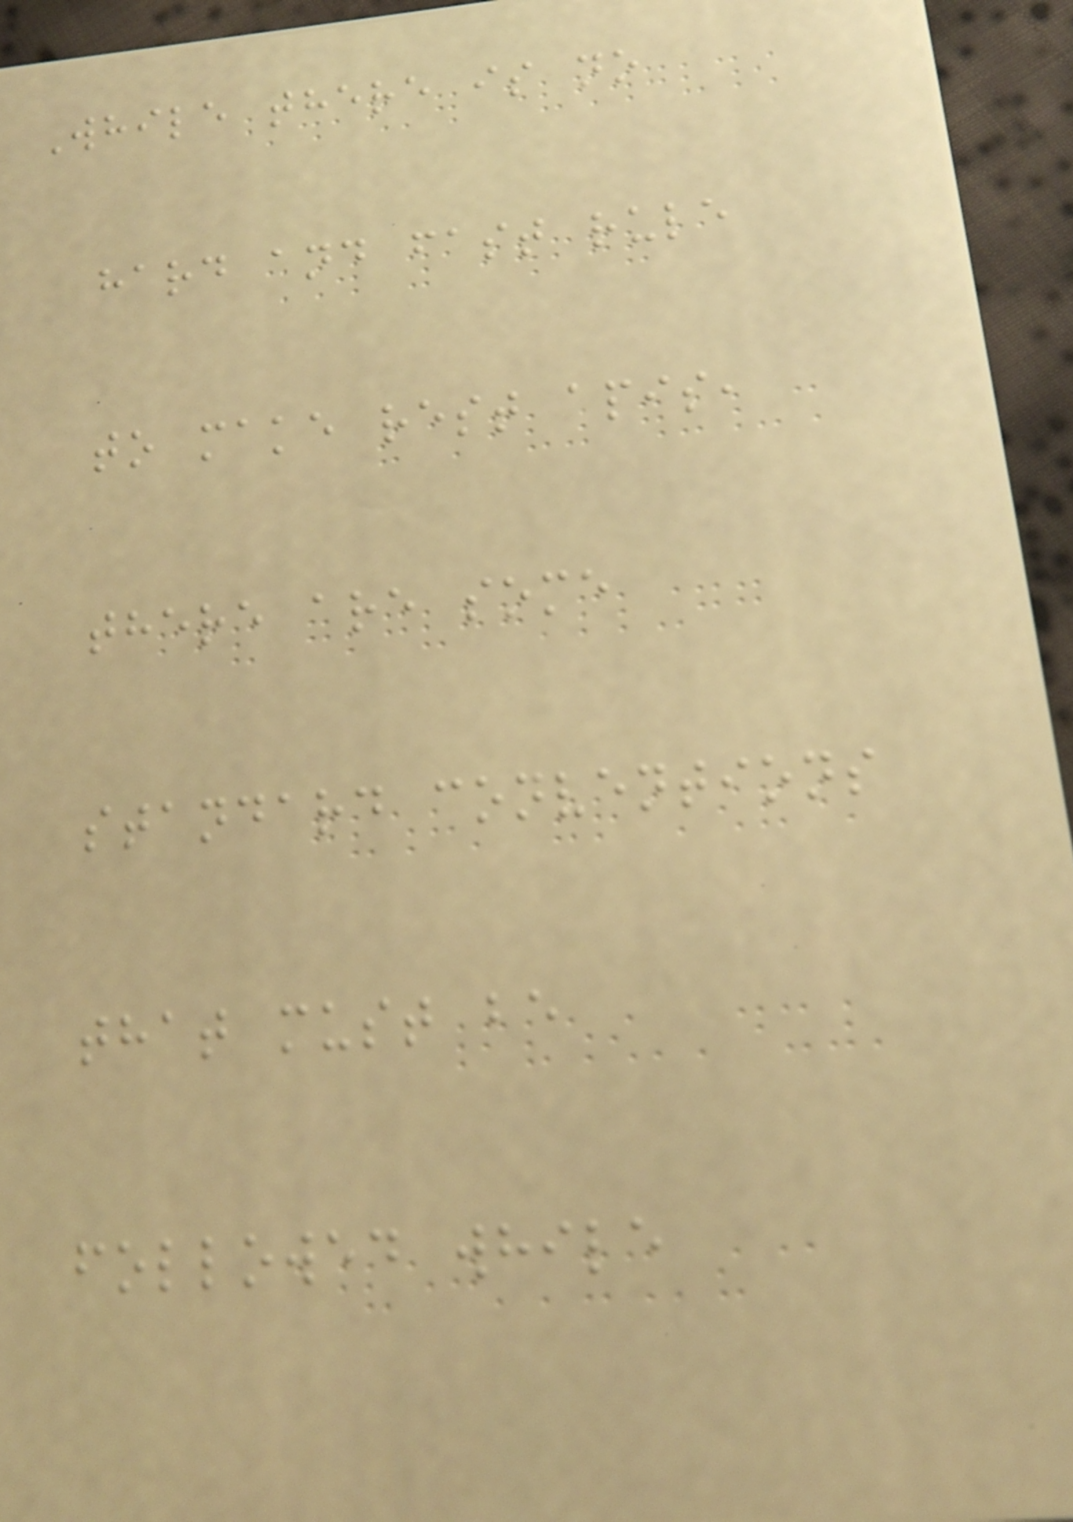While there is no
hard and fast rule
to make rest apis,
there are some
standard conventions
that must be
followed while
